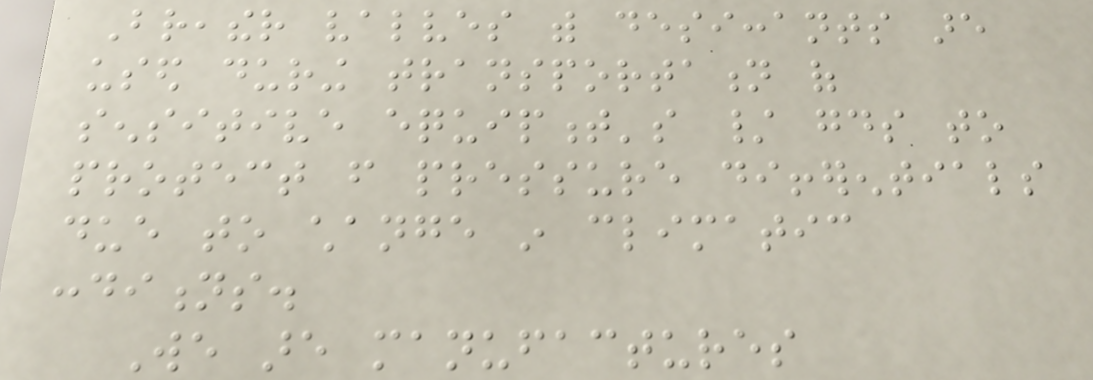Breather valves with desiccants are
used during transportation of
sensitive equipment's / goods to
protect from pressure differentials
due to change in climatic
conditions.
We are manufactures
